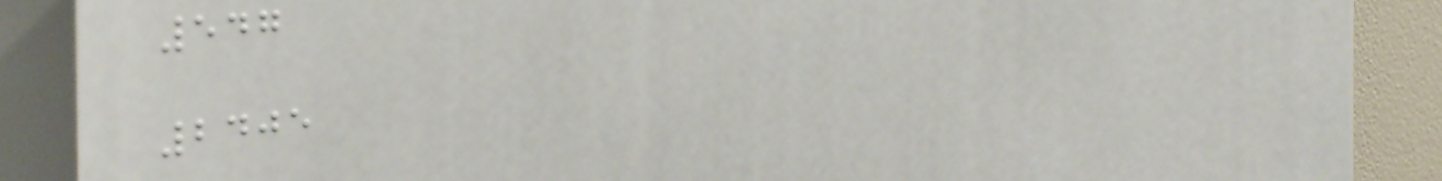547
2405
